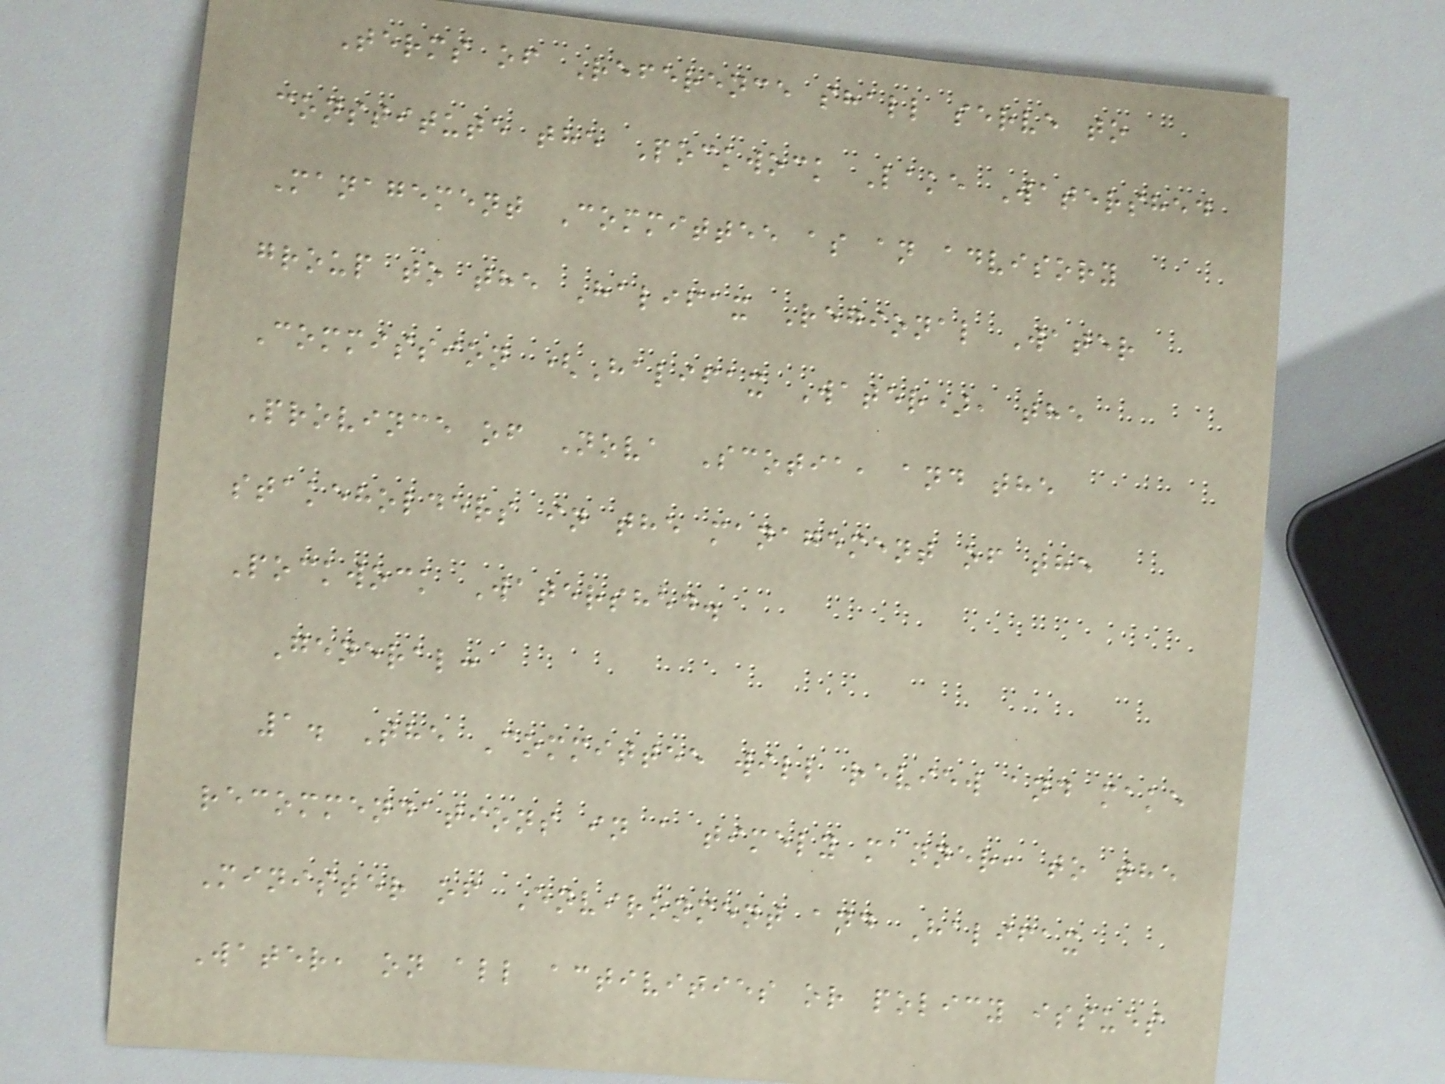Terms of Reference shall serve to
constitute the Pockwock Lake Watershed
Management Committee as an advisory
group to the Halifax Regional Water
Commission (Halifax Water), the
Province of Nova Scotia, and the
stakeholders in the management of the
Pockwock Watershed.
General:
1. The Committee will review and make
recommendations in a timely manner, to the
Minister of Environment and Halifax
Water, on all activities or policy issues
